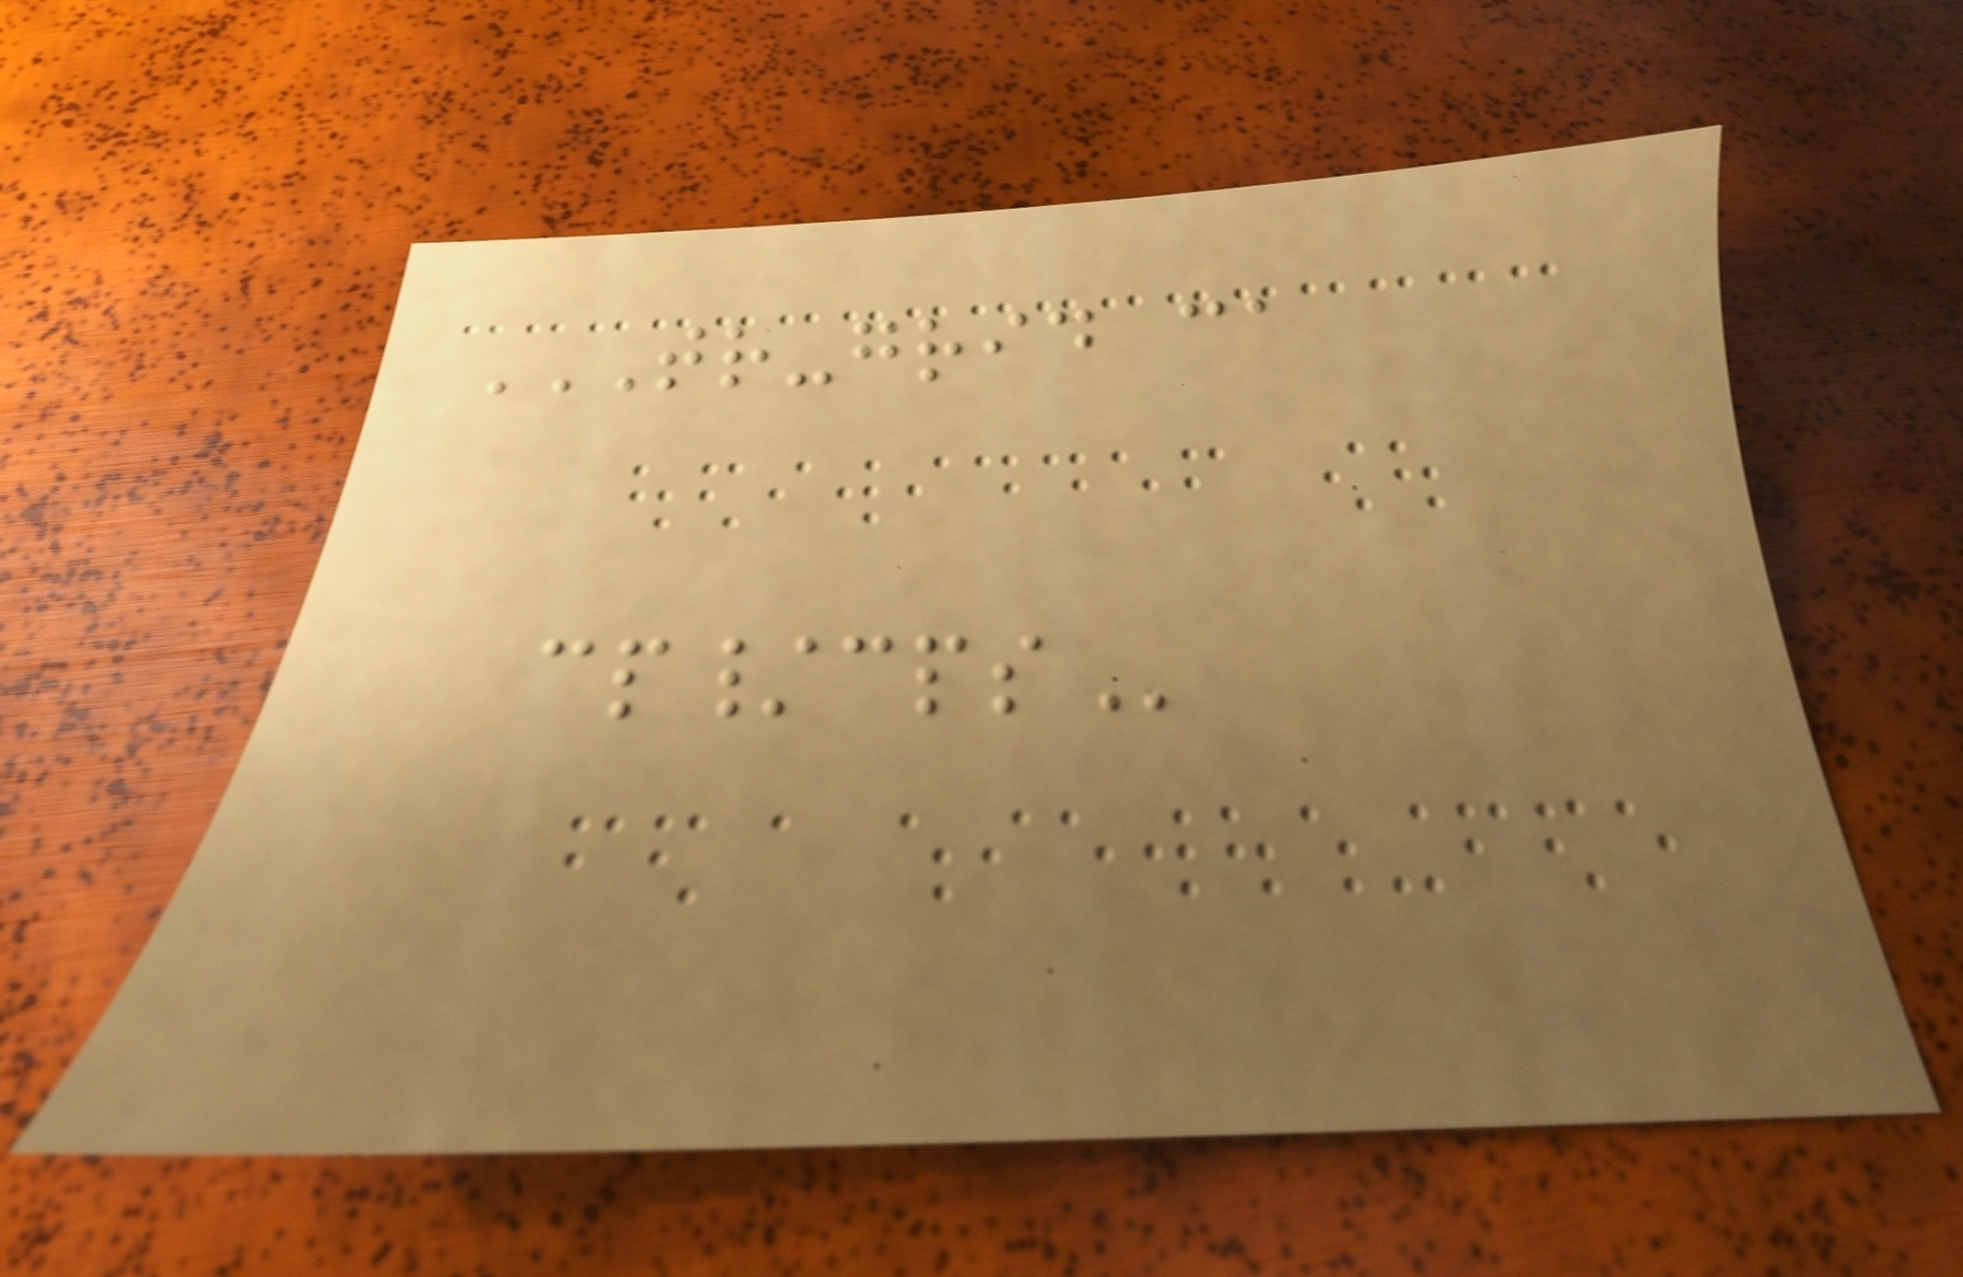TR-GRID CA
CP/CPS
